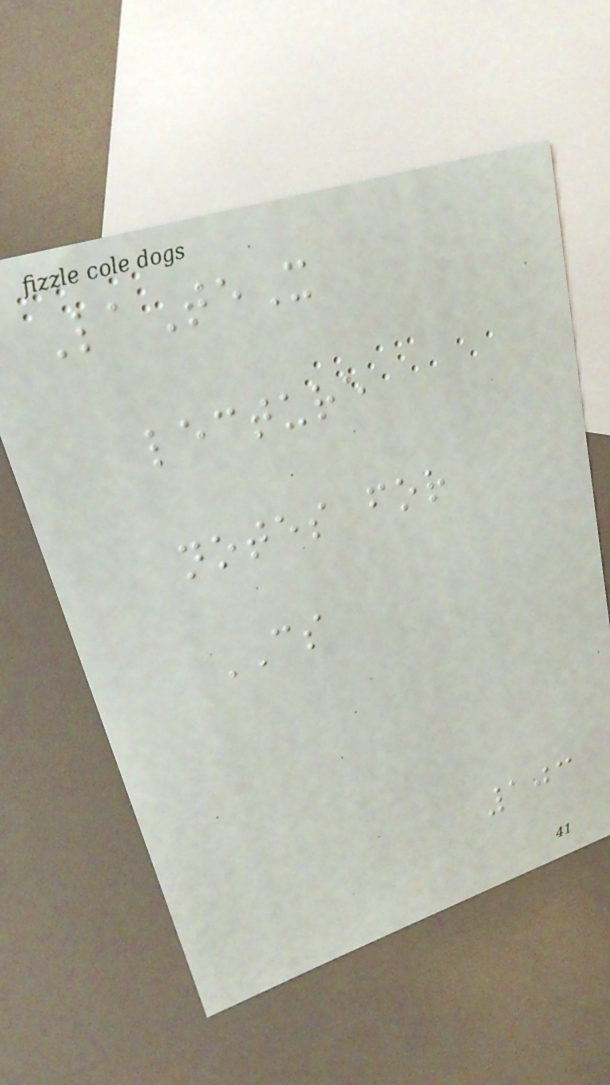LaTeX
lecture
notes for
CS
103
